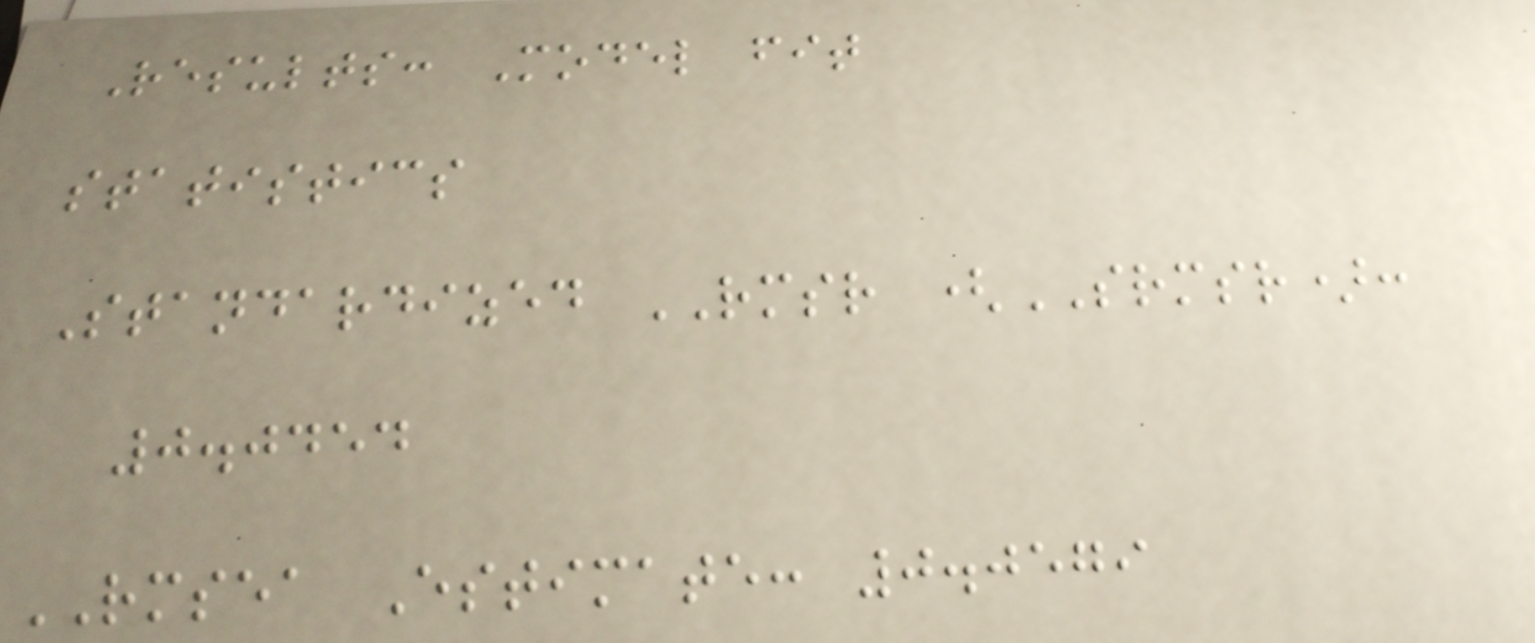Results: Model fit
statistics
Standardized RMSR (SRMSR):
0.0454
RMSEA Estimate: 0.0579
